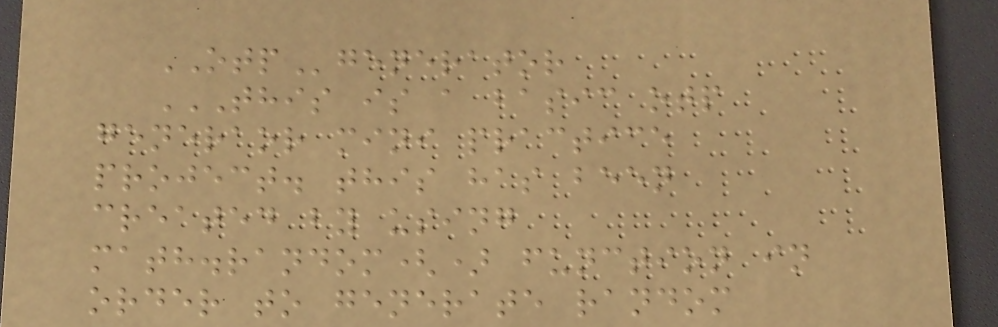OTPgenerator
THIS IS A BASIC OTP
GENERAOR MINI PRACTICE
PROJECT. THIS HAS BEEN
CREATED BY USING
MATH.RANDOM() FUNCTION IN
ORDER TO GENERATE RANDOM
